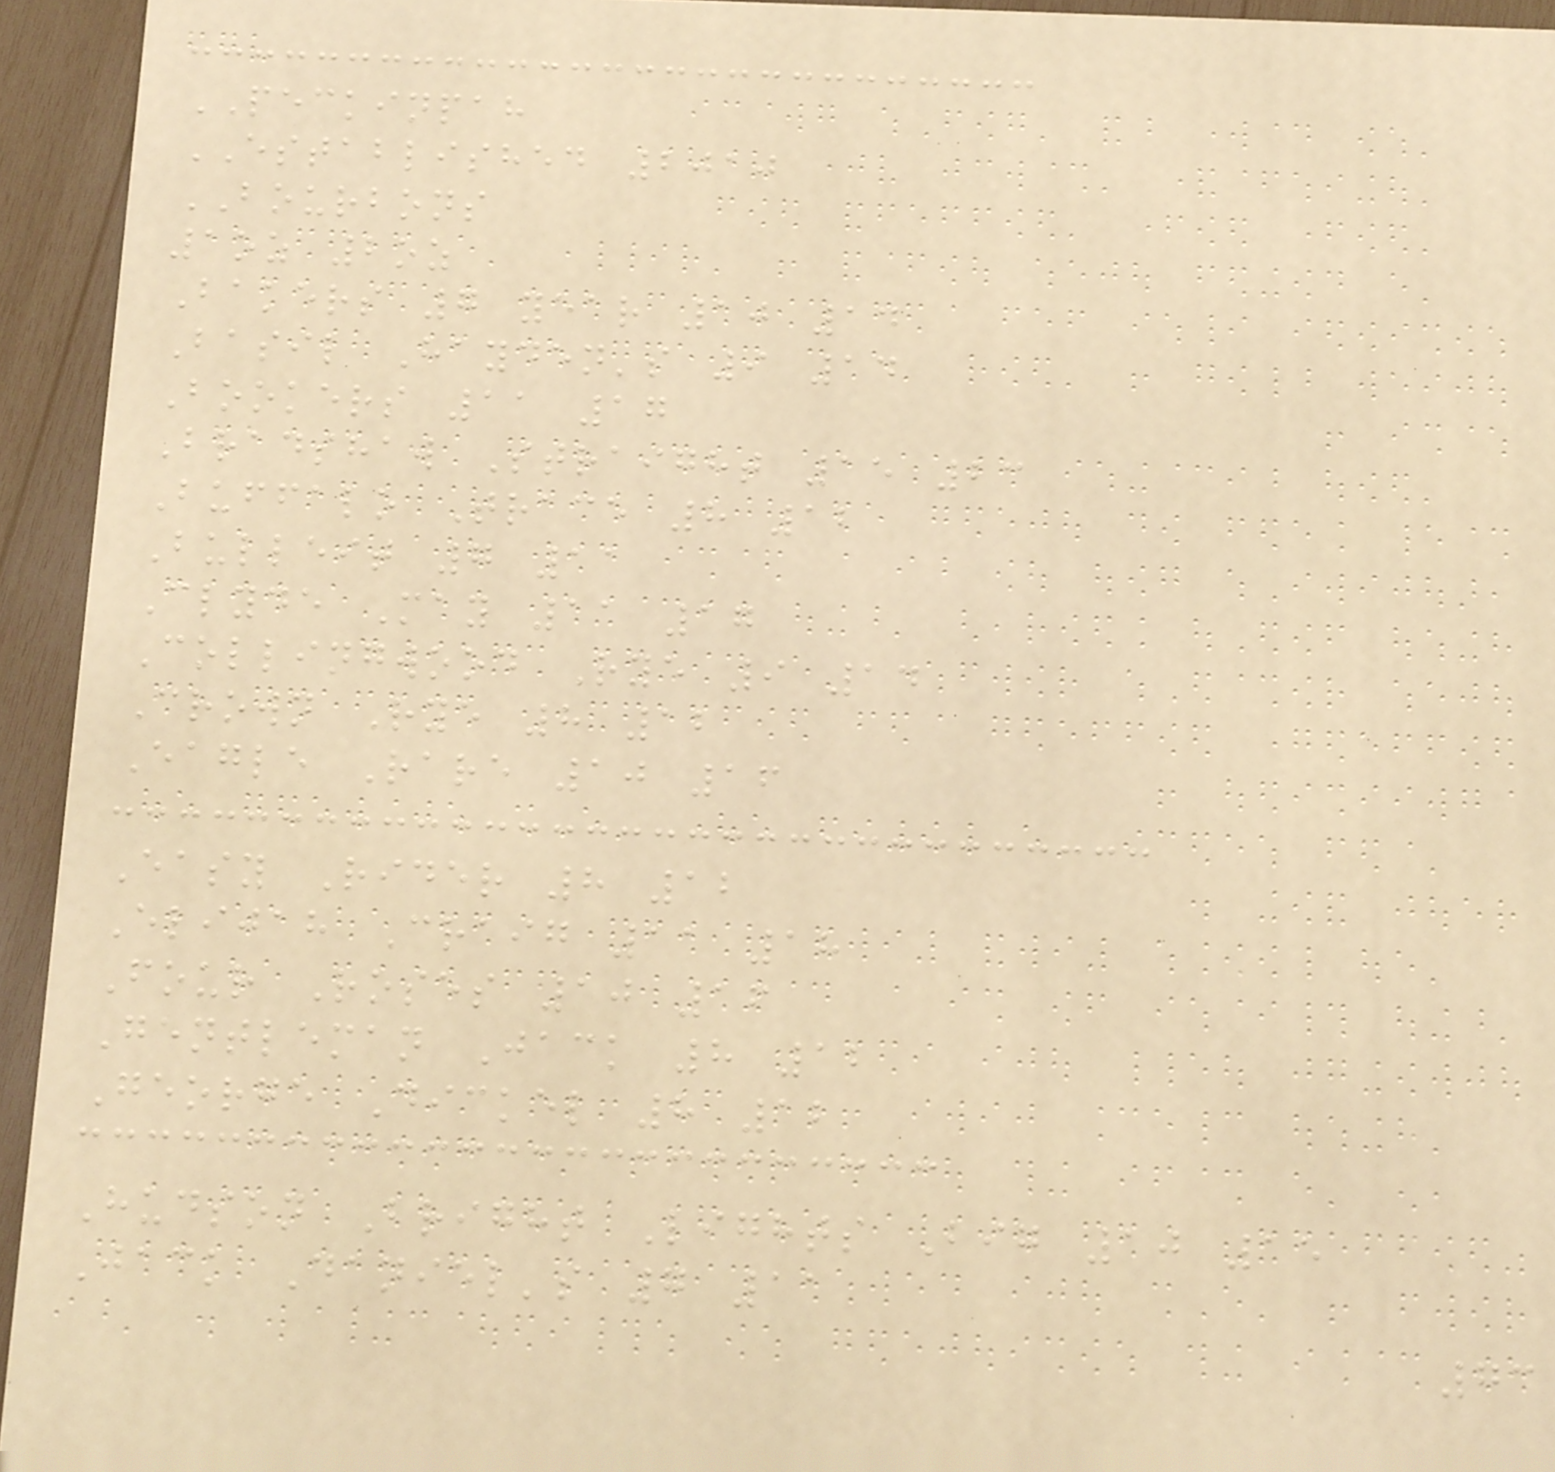PECKINPAH
ESTABLISHED 2010
BOURBONS
1oz 2oz
Bakers 7 year 10 14
Basil Hayden's 9 14
Bookers 11 17
Bradshaw Straight 15 23
Buffalo Trace 8 12
Bulleit 7 11
Clyde May 11 17
Collingwood Rye 9 14
Crown Rye 8 12
Eagle Rare 10 16
Easy Rider 8 12
Elijah Craig 11 18
Four Roses 10 16
Gentleman Jack 8 12
George Dickel 8 12
Hudson Bright Lights Big 10 15
Jack Daniel's 7 11
73
